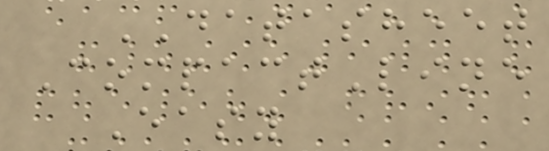DATASHEET
CompactLine
Easy
